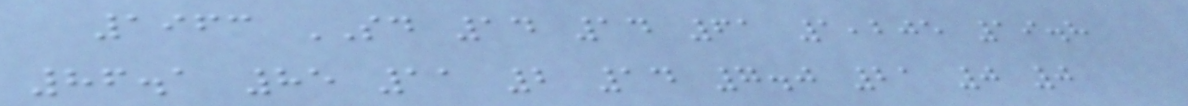1963 SD 14 14 61 1,205 19.8
86.1 85 11 2 14 7.0 21 0 0
